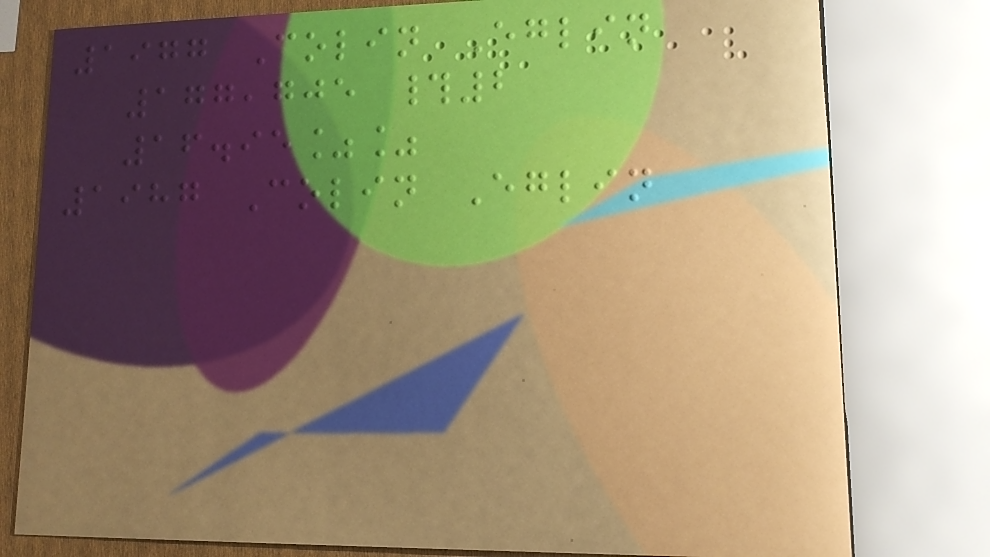1977 Colin Eglin
177,705 #2
16.95%%
1987 Colin Eglin
